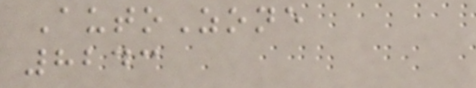AutoZone
8243
